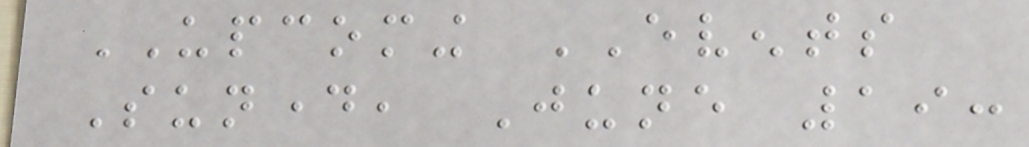UPCOMING EVENTS
Sunday, June 19:
